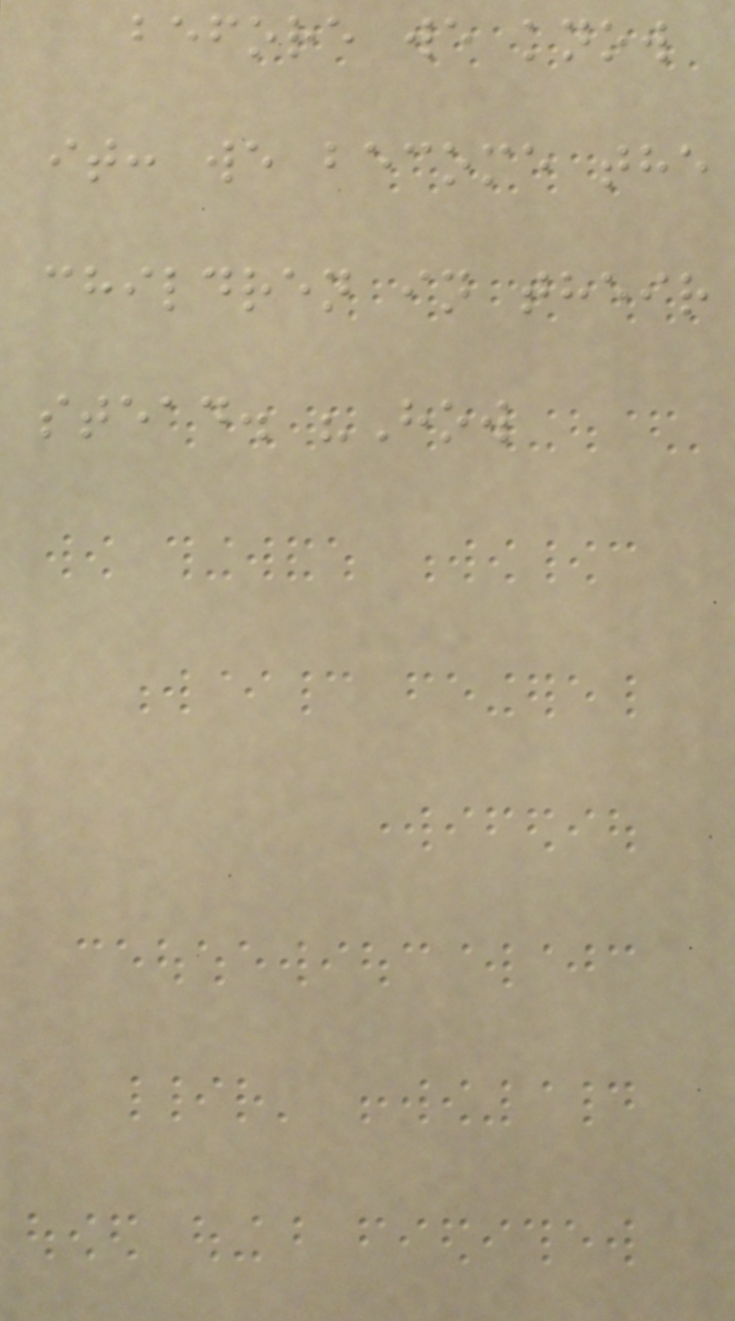before we know
it: we become the
children in their
stead. "How
